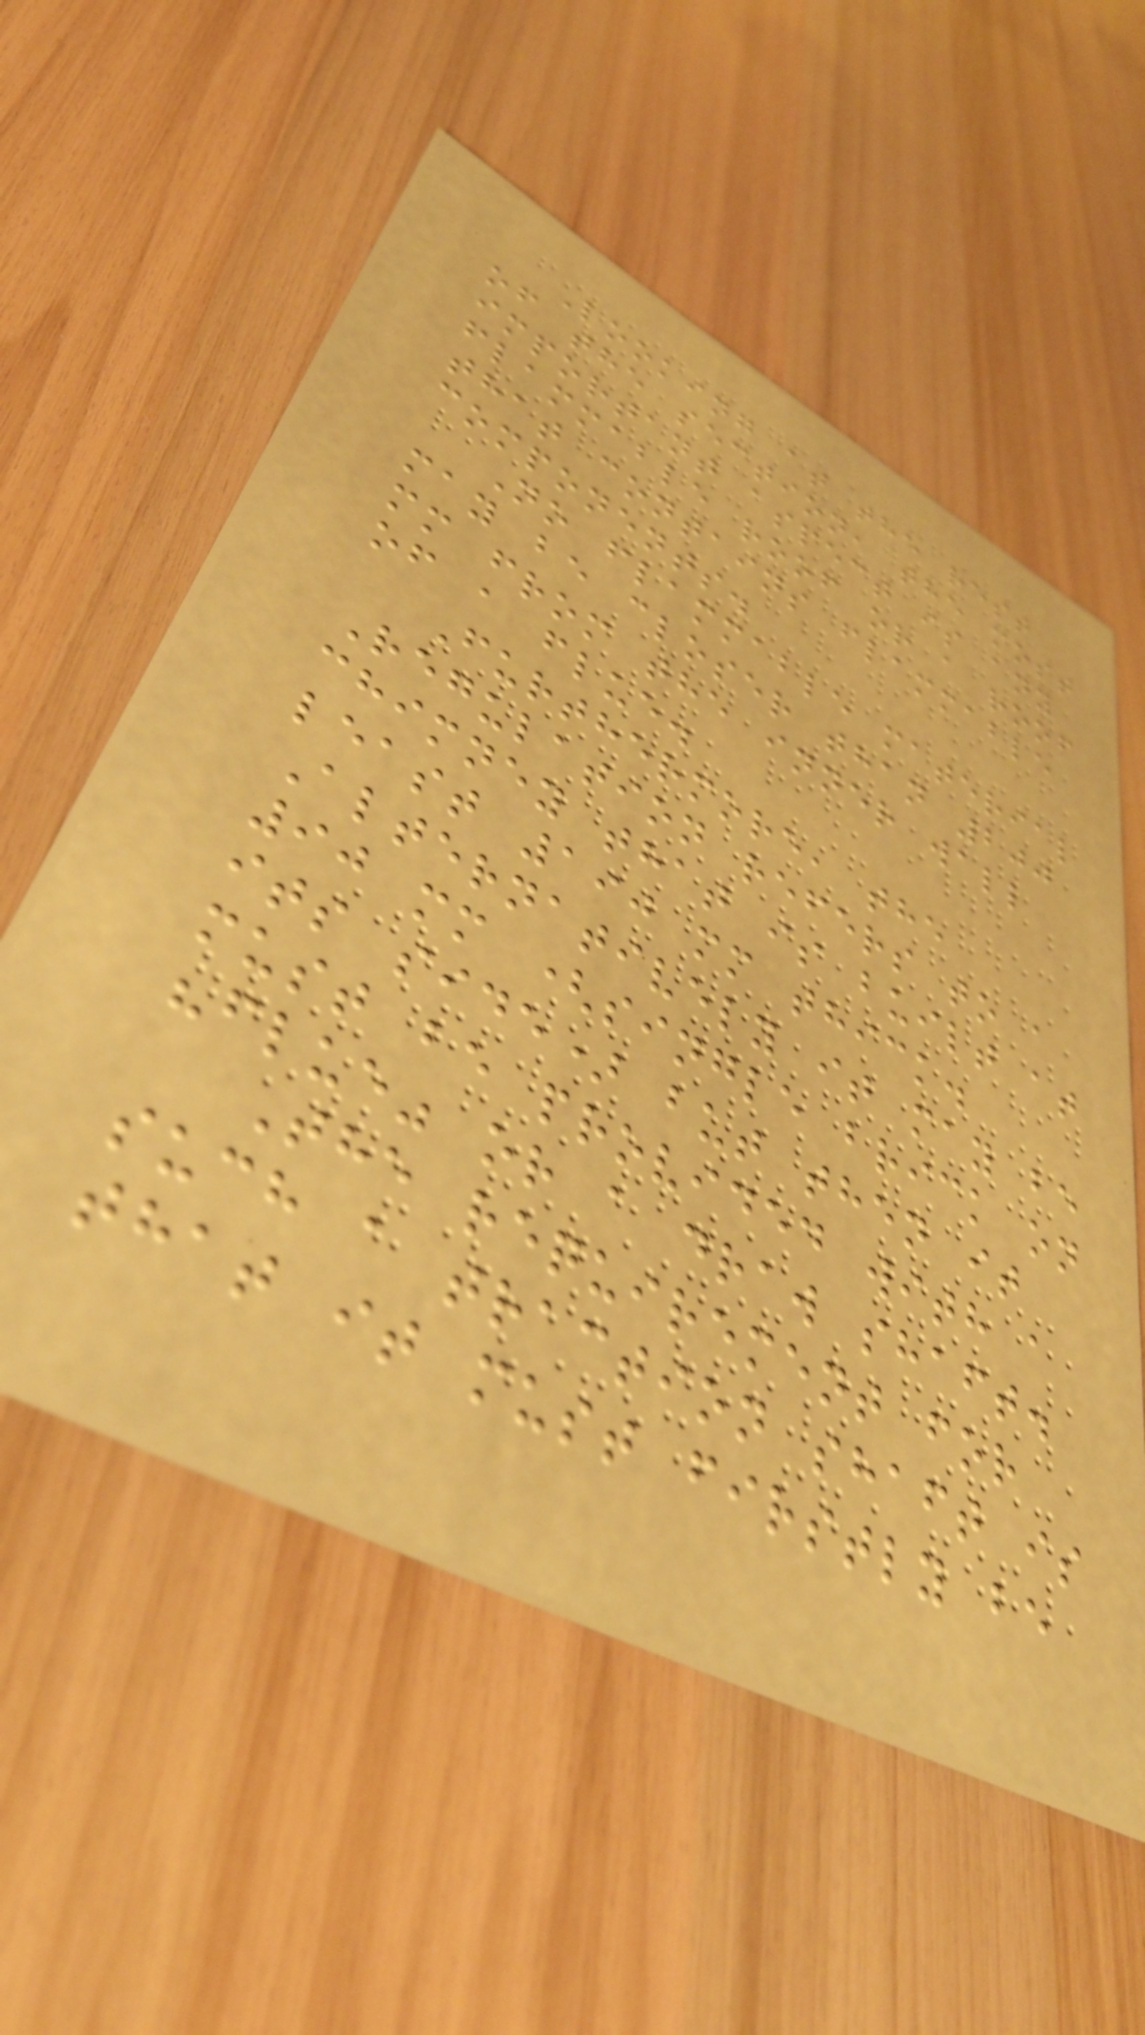Looking at the rest
of the section, the most
important aspect is any
flammable roof or a roof
that contains flammable
components.
No flammable material
may be closer than 200
mm from the inner wall
of a flue.
Furthermore, the
Regulation refers to a
chimney that is built at
least 190 mm thick.
Alternatively it may be
90 mm (single brick on
its side) but then it
must be provided with a
"flue" or a draw shaft.
The requirement for
such a traction shaft is
that it must firstly be
